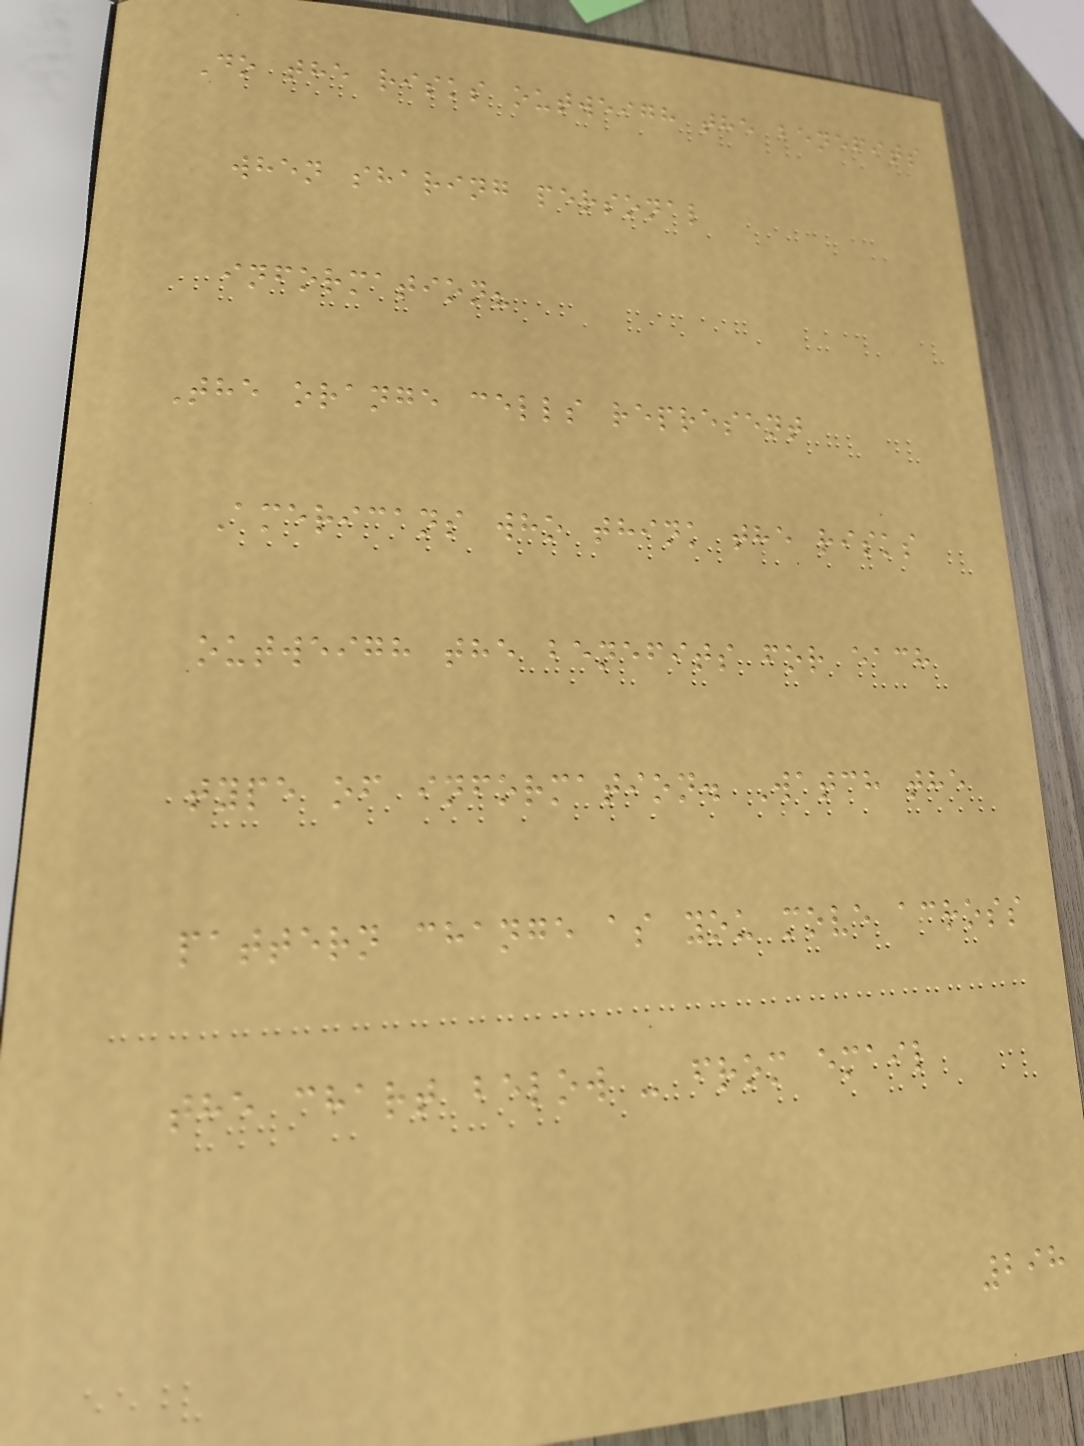Do the risks outweigh the benefits
when sharing personal
information?
The orange cells represent
Americans who think the risks
outweigh the benefits for each
type of information. Watch the
pattern change as you move across
the chart below - from email
298
